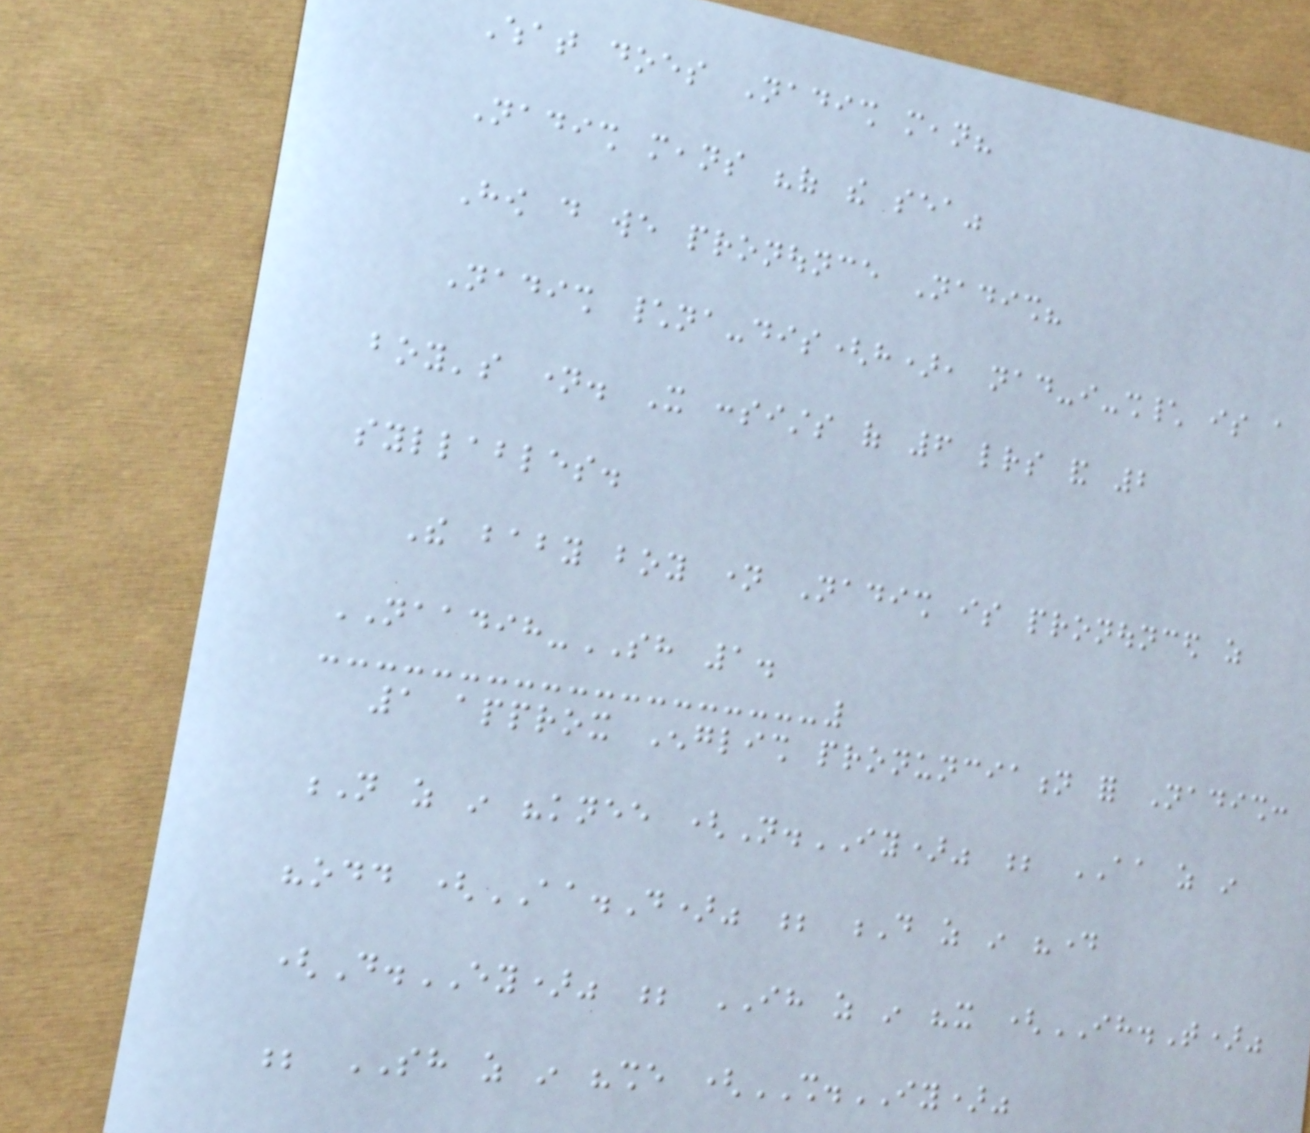What does Nadish mean?
Nadish means "of the sea"
How do we pronounce Nadish?
Nadish \na-dis(h), nad-i-sh\ is a
boy's name. It consists of 6 letters and 2
syllables.
The baby boy name Nadish is pronounced as
NAADIH-SH 1.
1 approx English pronunciation for Nadish:
N as in "knee (N.IY)" ; AA as in
"odd (AA.D)" ; D as in "day
(D.EY)" ; IH as in "it (IH.T)"
; SH as in "she (SH.IY)"
